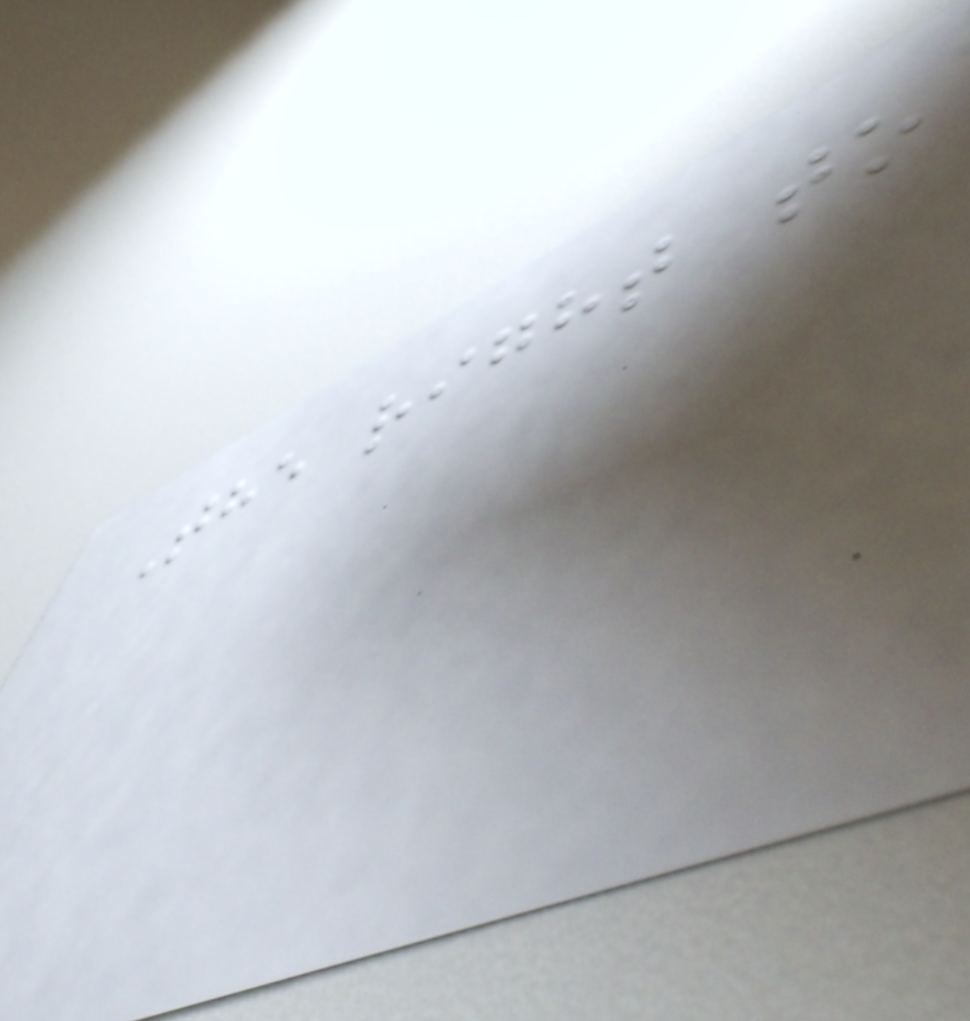The right to
